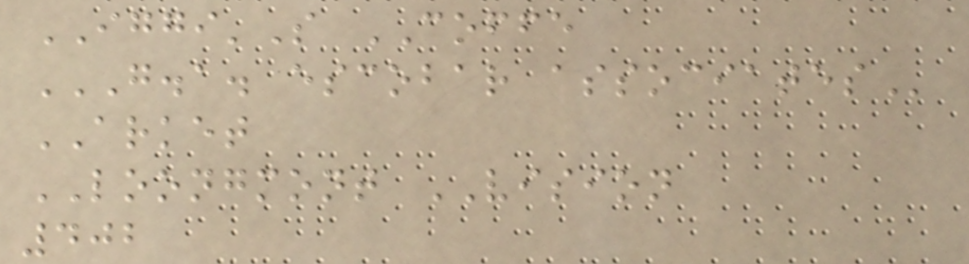IGGI'S COFFE
G.A. ESCOBAR ASSOCIATES
ARKET
LOONGMONT VISION
402
